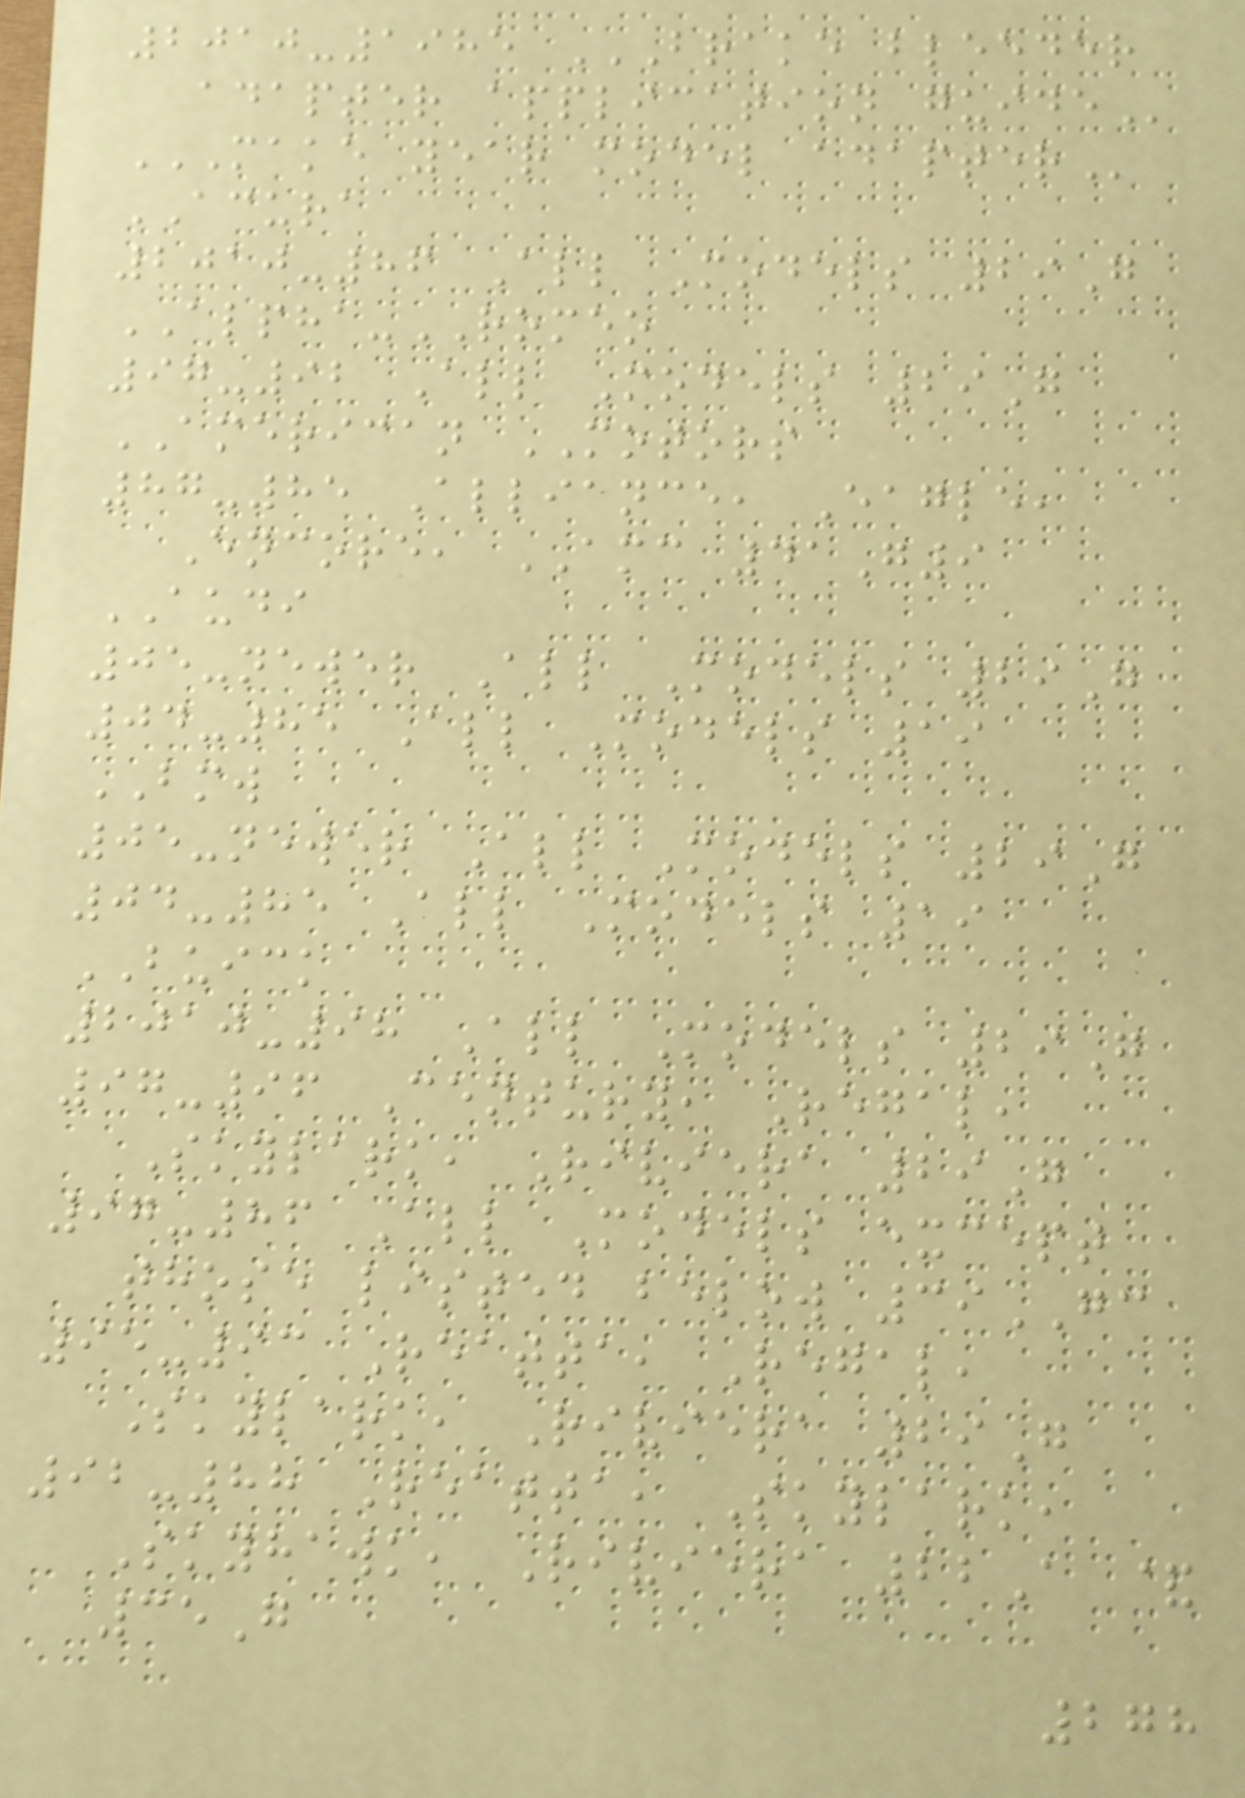2010-1985 BRAKE BLEEDER
ADAPTER APPLICATION GUIDE
MAKE YEAR MODEL ADAPTER
ACURA
2010-86 All Models 29G
ALPHA-ROMEO
97-92 All Models 29G
AMERICAN MOTORS
87-85 Alliance, Eagle,
Encore, AMC 41G9
AUDI
05-newer All Models 29G
04-85 All Models 19
BMW
05-newer All Models 29G
04-85 All Models 19
BUICK
2010-98 All Models 29G
97-96 Century, Regal,
Skylark, Riviera 29G
97-86 All Models except
those listed below 39GC
95-93 Reatta, Regal,
Skylark, Riviera 29G
92-88 Reatta, Skylark,
Skyhawk, Riviera 22A &
35G
278
